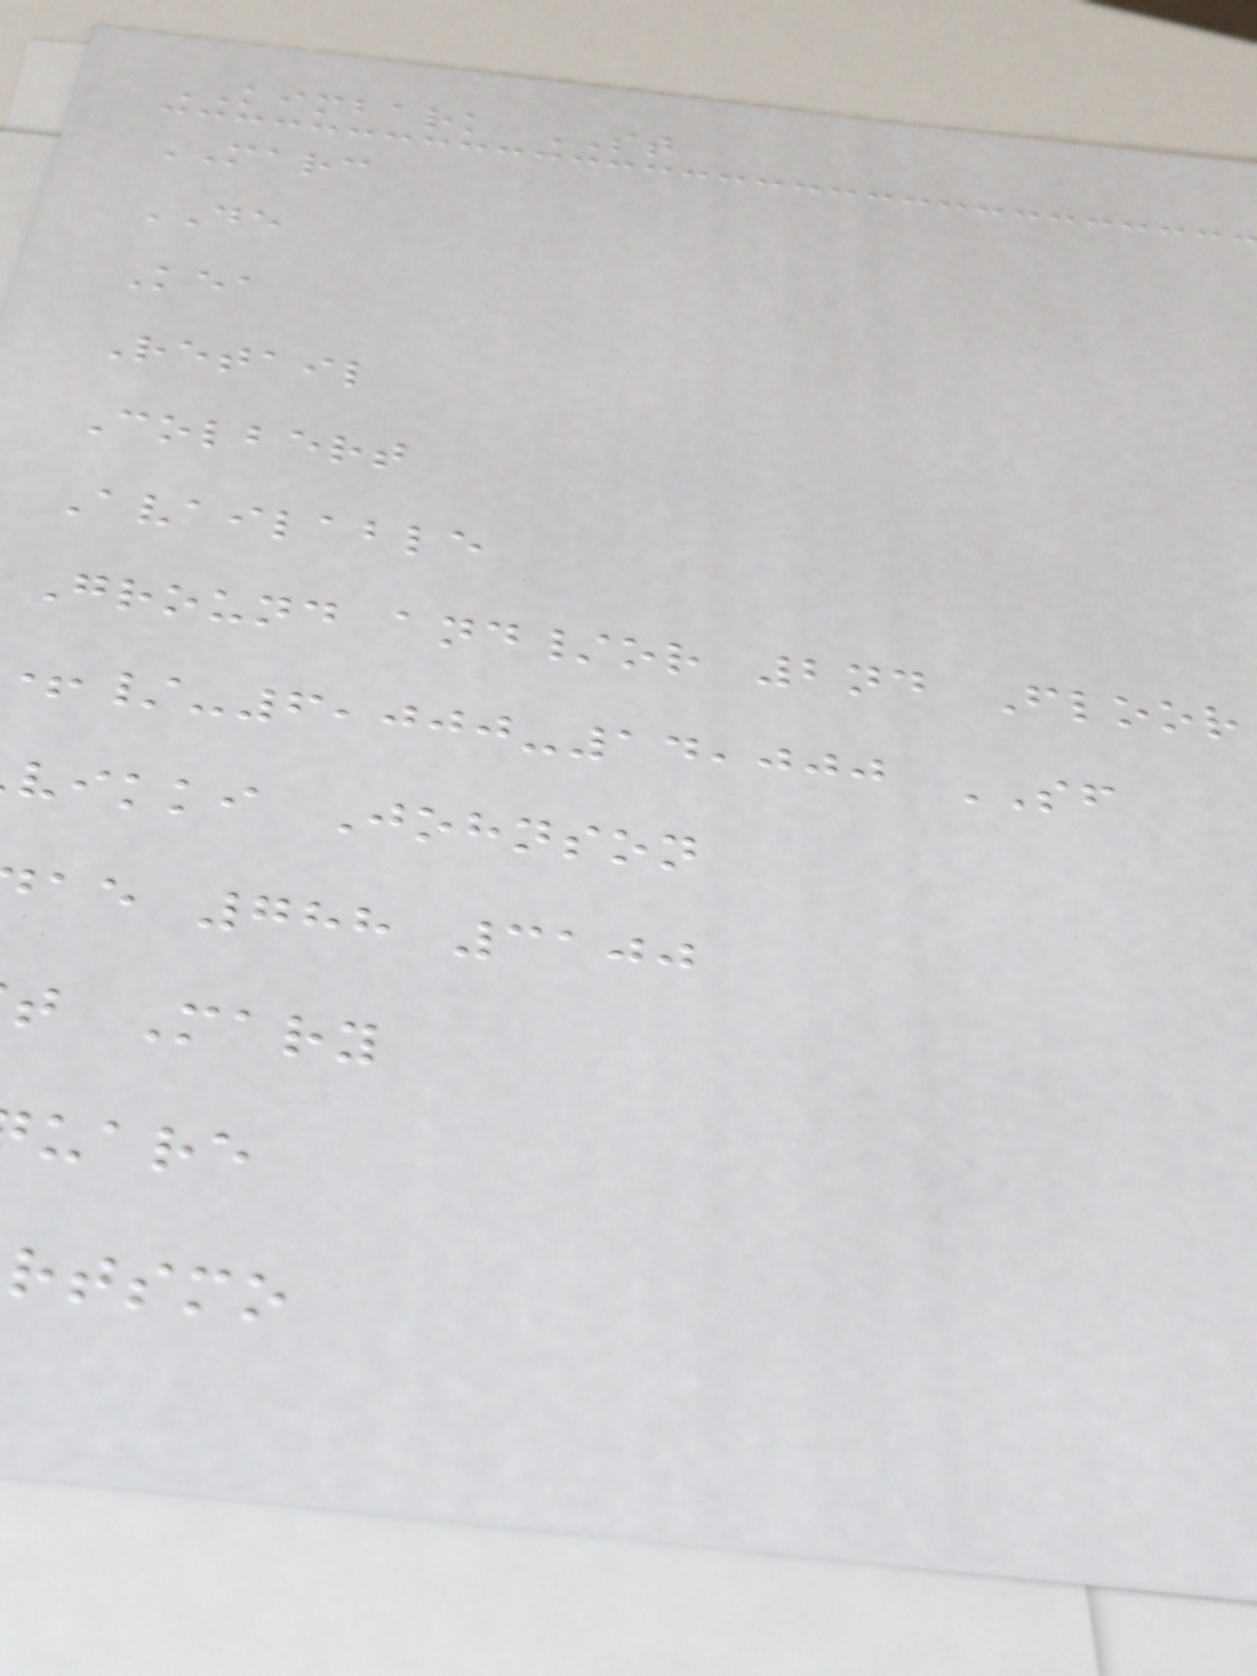KIMBARK ST
MARC
DE
Kea
Retail
Colbert
Available
Ground and/or 2nd Floor
/-6,000-14,000 SF
vikki Johnson
ae 788 3100
t Mary
uare
rtsmo
